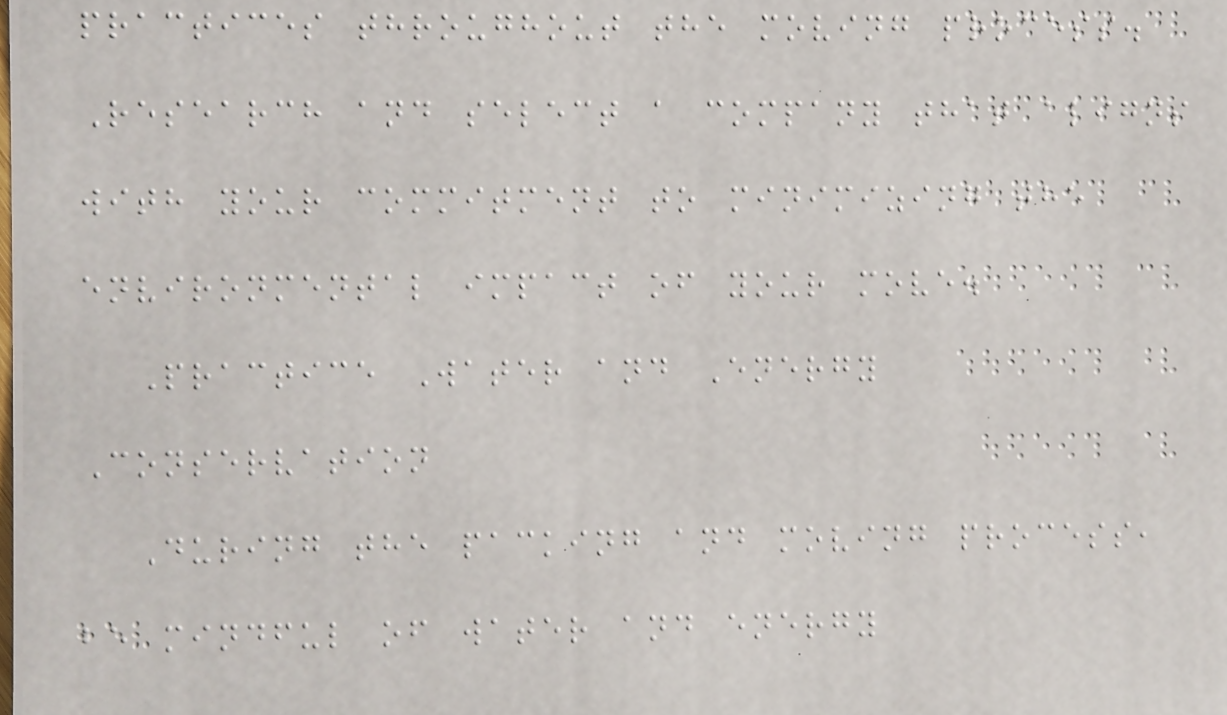practices throughout the moving process.
Research and select a company that aligns
with your commitment to minimizing the
environmental impact of your move.
Practice Water and Energy
Conservation
During the packing and moving process,
be mindful of water and energy
